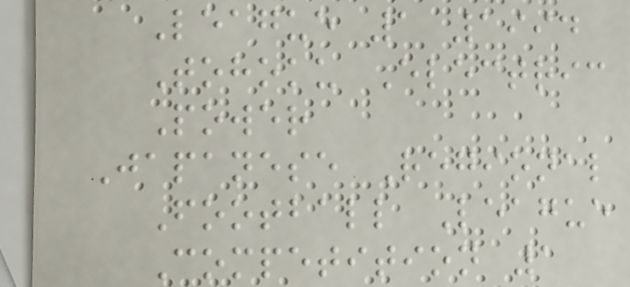League 1 1994
Tohoku Electric
Power
Japanese Regional
Football League
Competition 1
